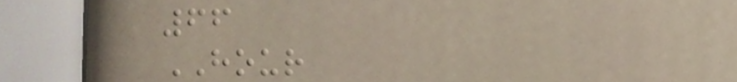66
HOUR
